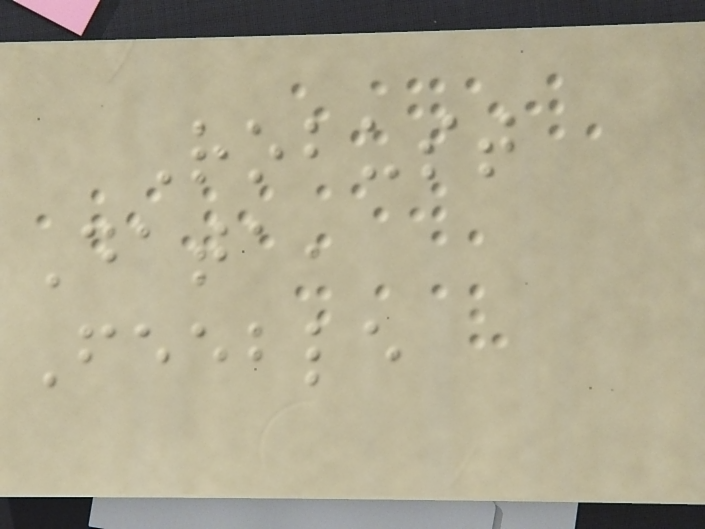Robust
Data,
Feeble
